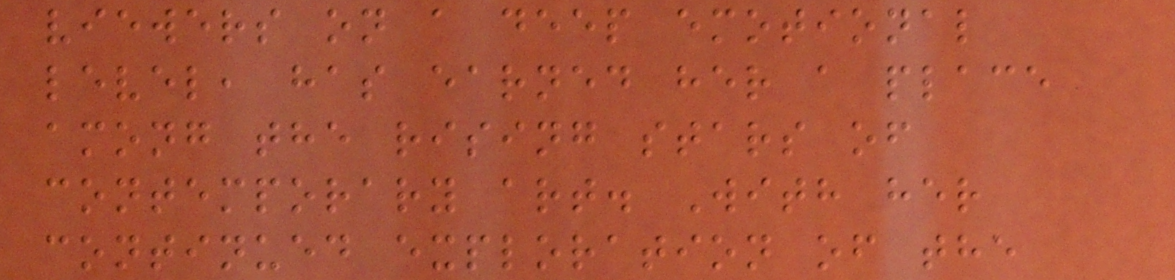viewers on a deep emotional
level, has earned her a place
among the rising stars of
contemporary art. With her
continued exploration of the
